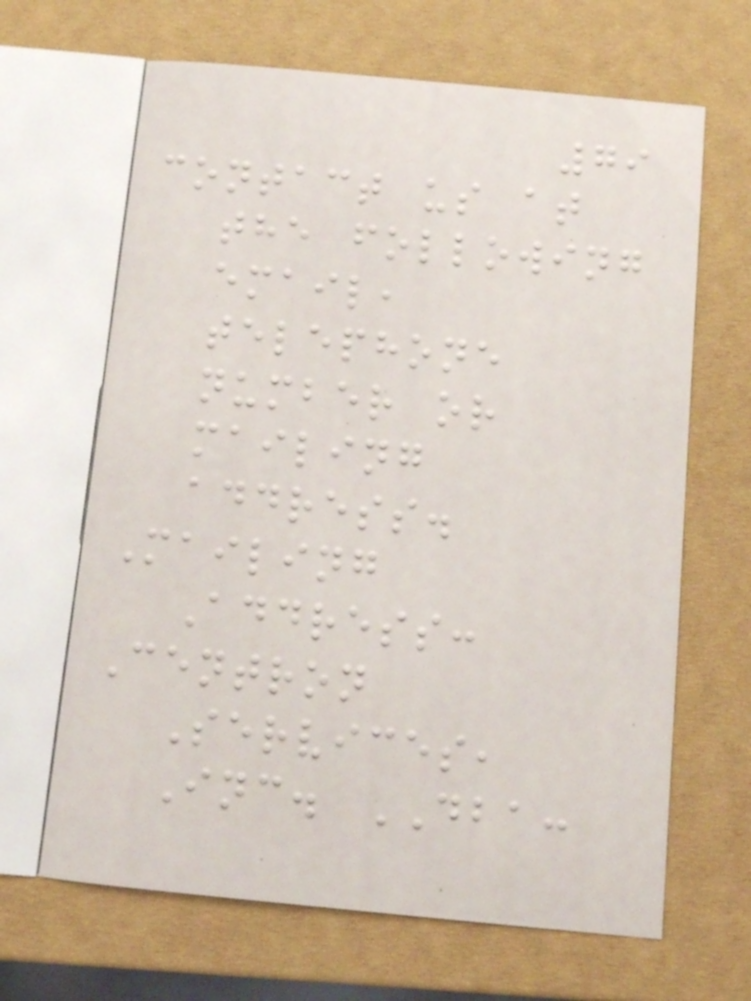79
contact us at
the following
email,
telephone
number or
mailing
address.
Mailing
Address:
Centron
Services,
Inc. DBA:
